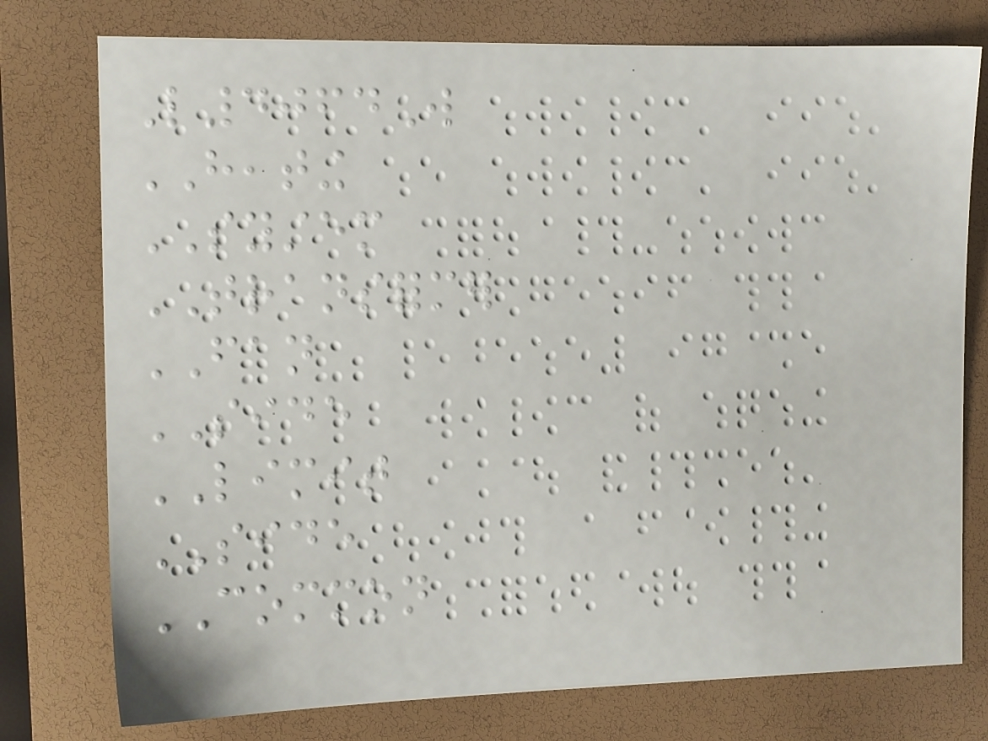L4064W
HEATING
SYSTEM
TRANSFORMER
FAN
SIDE
LIMIT
SIDE
COMMON
